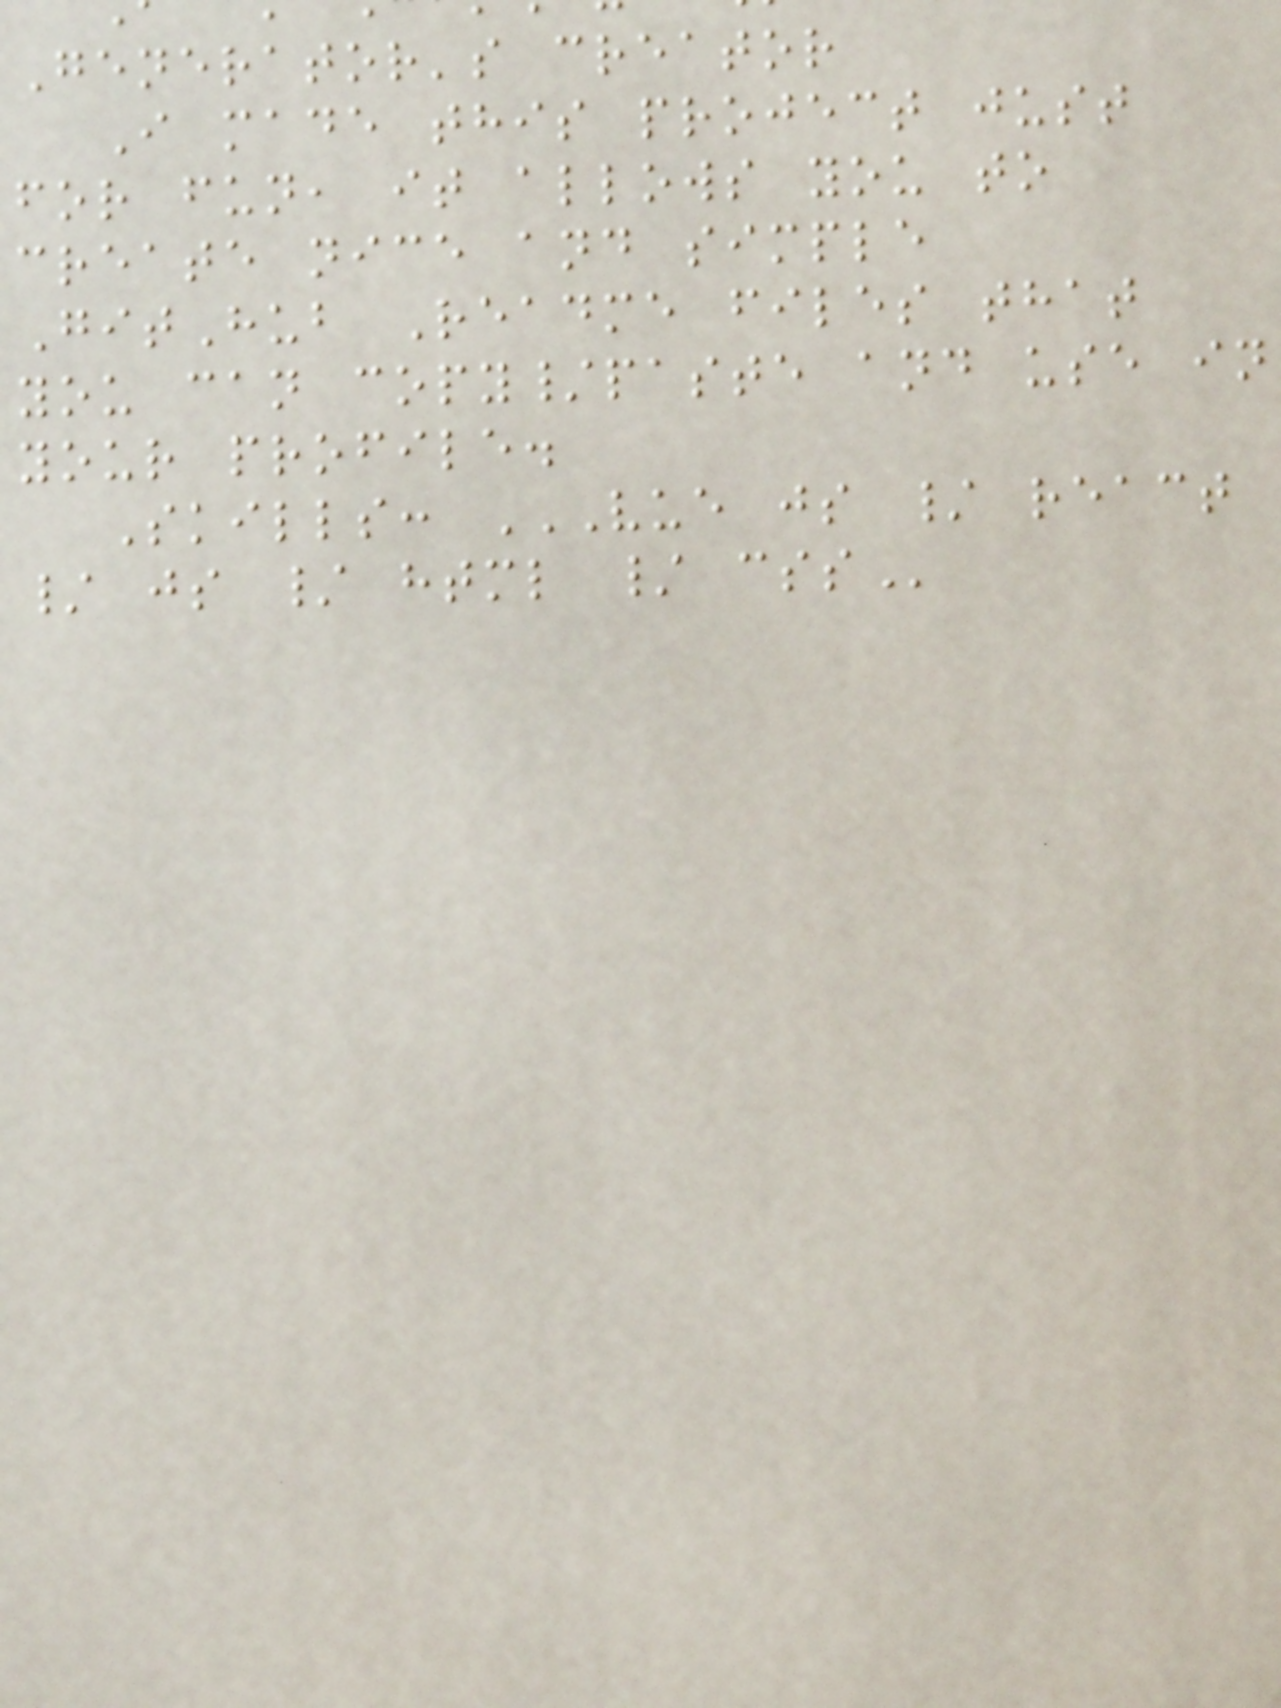Generator's creator
I made this project just
for fun, it allows you to
create nice and simple
GitHub Readme files that
you can copy/paste and use in
your profile.
Skills: VUE JS / REACT
/ js / html /
